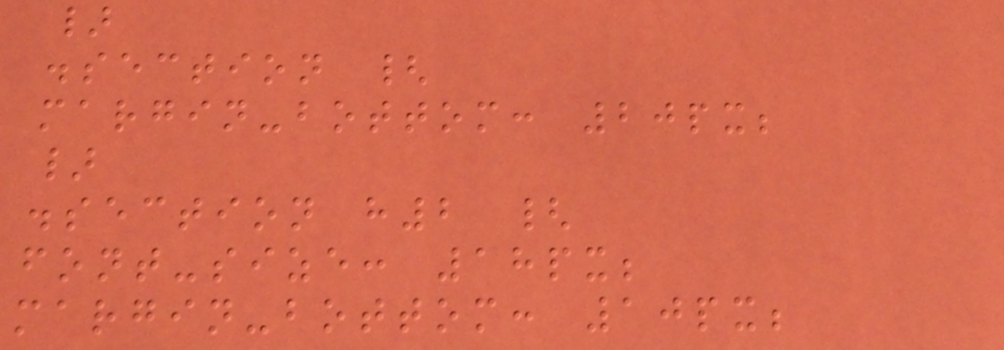}
.section {
margin-bottom: 20px;
}
.section h2 {
font-size: 18px;
margin-bottom: 10px;
